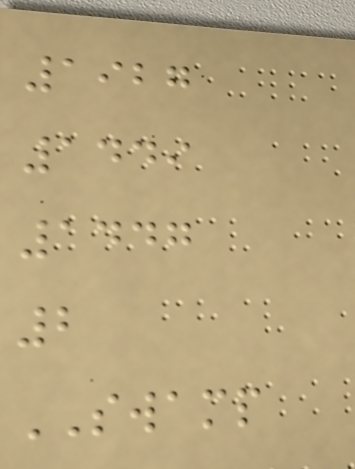1927
1449
1447
2
SWAMP
